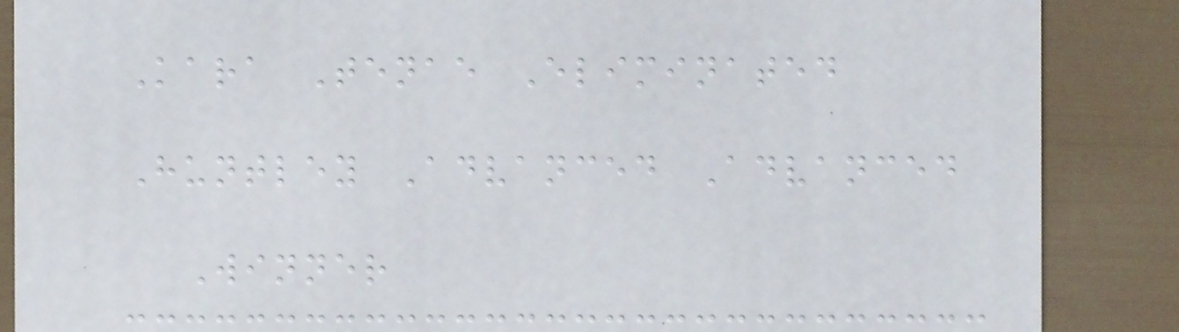Kara Tenae Eliminated
Huntley Advanced Advanced
Winner
